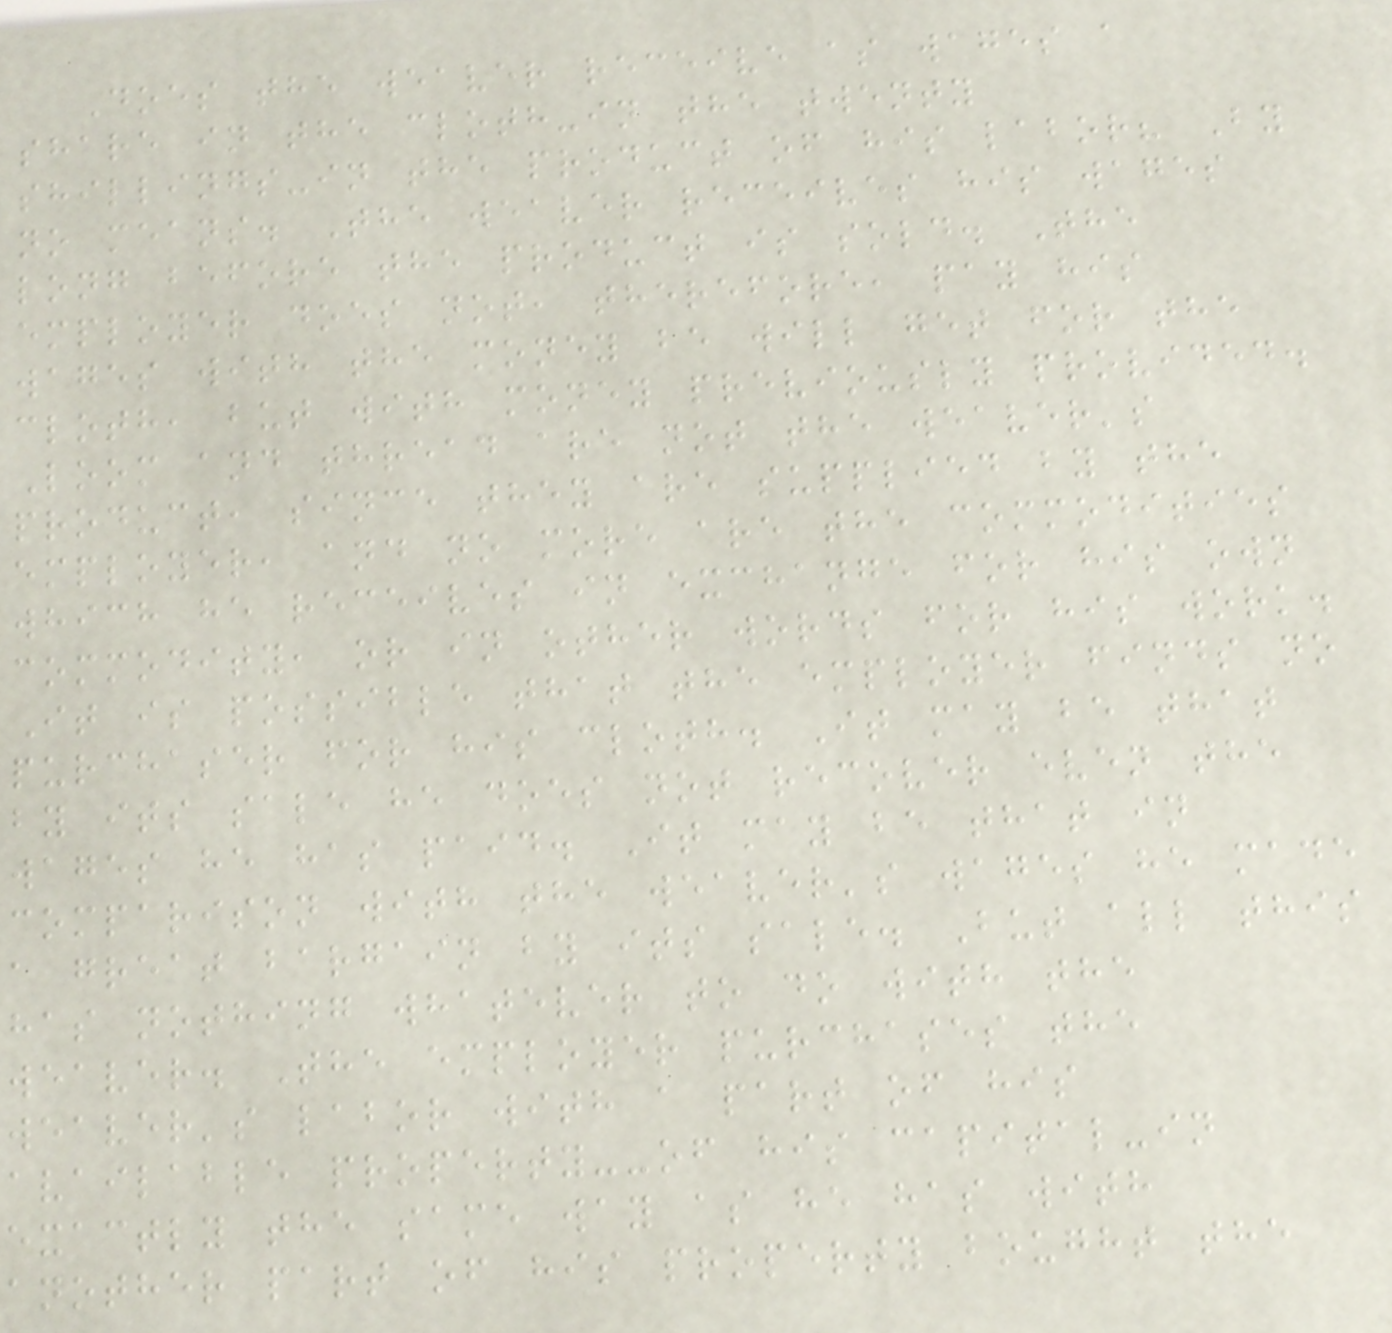Does the weaver receive as wages a
share in the cloth-in the twenty
shillings-in the product of his labor? By
no means. The weaver receives his wages
long before the product is sold. The
employer does not, therefore, pay his
wages with the money be will get for the
cloth, but with money previously provided.
Loom and thread are not the weaver's
product, since they are supplied by the
employer, and no more are the commodities
which he receives in exchange for his own
commodity, or in other words for his work.
It is possible that the employer finds no
purchaser for his cloth. It may be that
by its sale he does not recover even the
wages he has paid. It may be that in
comparison with the weaver's wages he made
a great bargain by its sale. But all this
has nothing whatever to do with the
weaver. The employer purchases the
weaver's labor with a part of his
available property--of his capital-in
exactly the same way as he has with
another part of his property bought the
